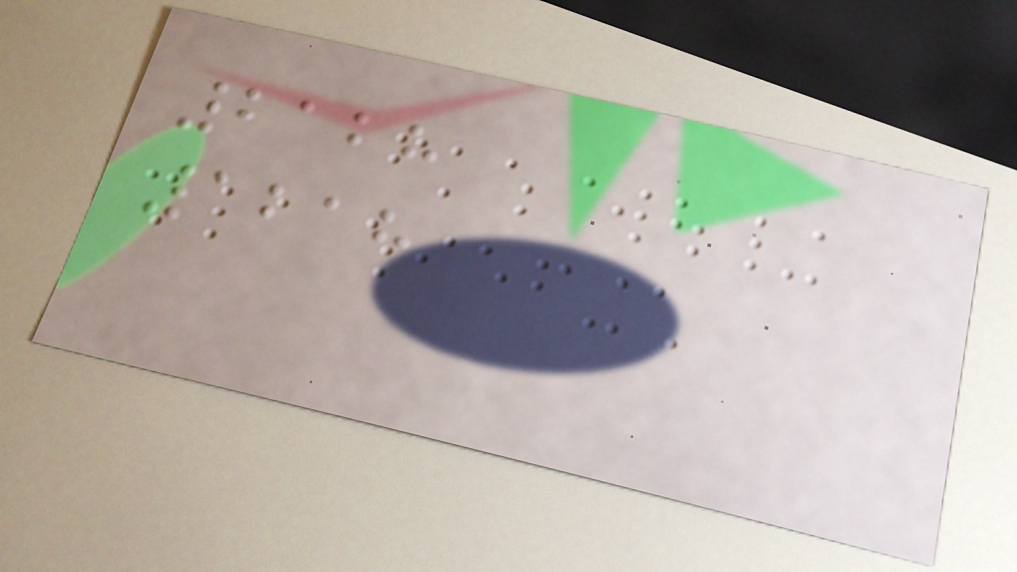2128
1218
